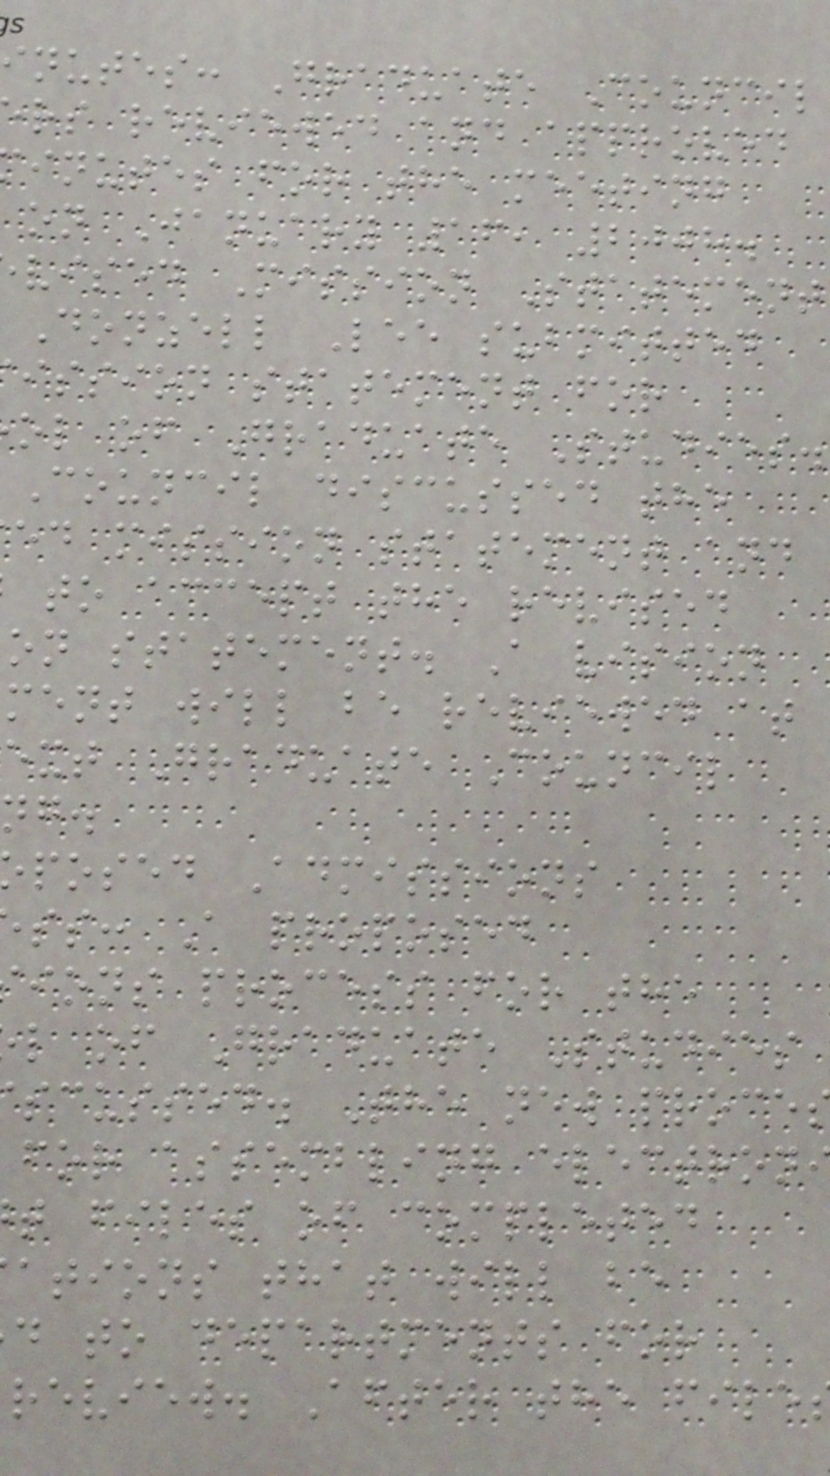nutes: Graduate Council
rs reviewed and approved
inutes for the meeting
on January 16, 2008.
vised Mission Statement
Donzell Lee submitted
ission statement for
ol of Graduate Studies.
Council discussed the
ed mission statement and
to accept the revised
on statement. A vision
ment will be reviewed at
ext Graduate Council
posed Admissions
ss: A proposed
ions process for the
l of Graduate Studies
scussed. The new proce
for assembling electron
t files of completed
ations that will be
d to departments for
review. After the file
